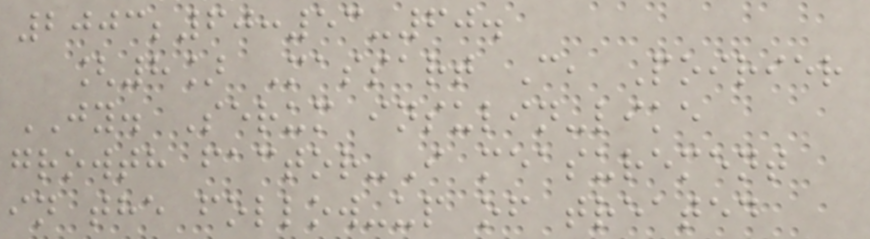2003;60:53-60.
[8] Massart C, Poirier
JY. Serum insulin-like
growth factor-I measurement
in the follow-up of treated
